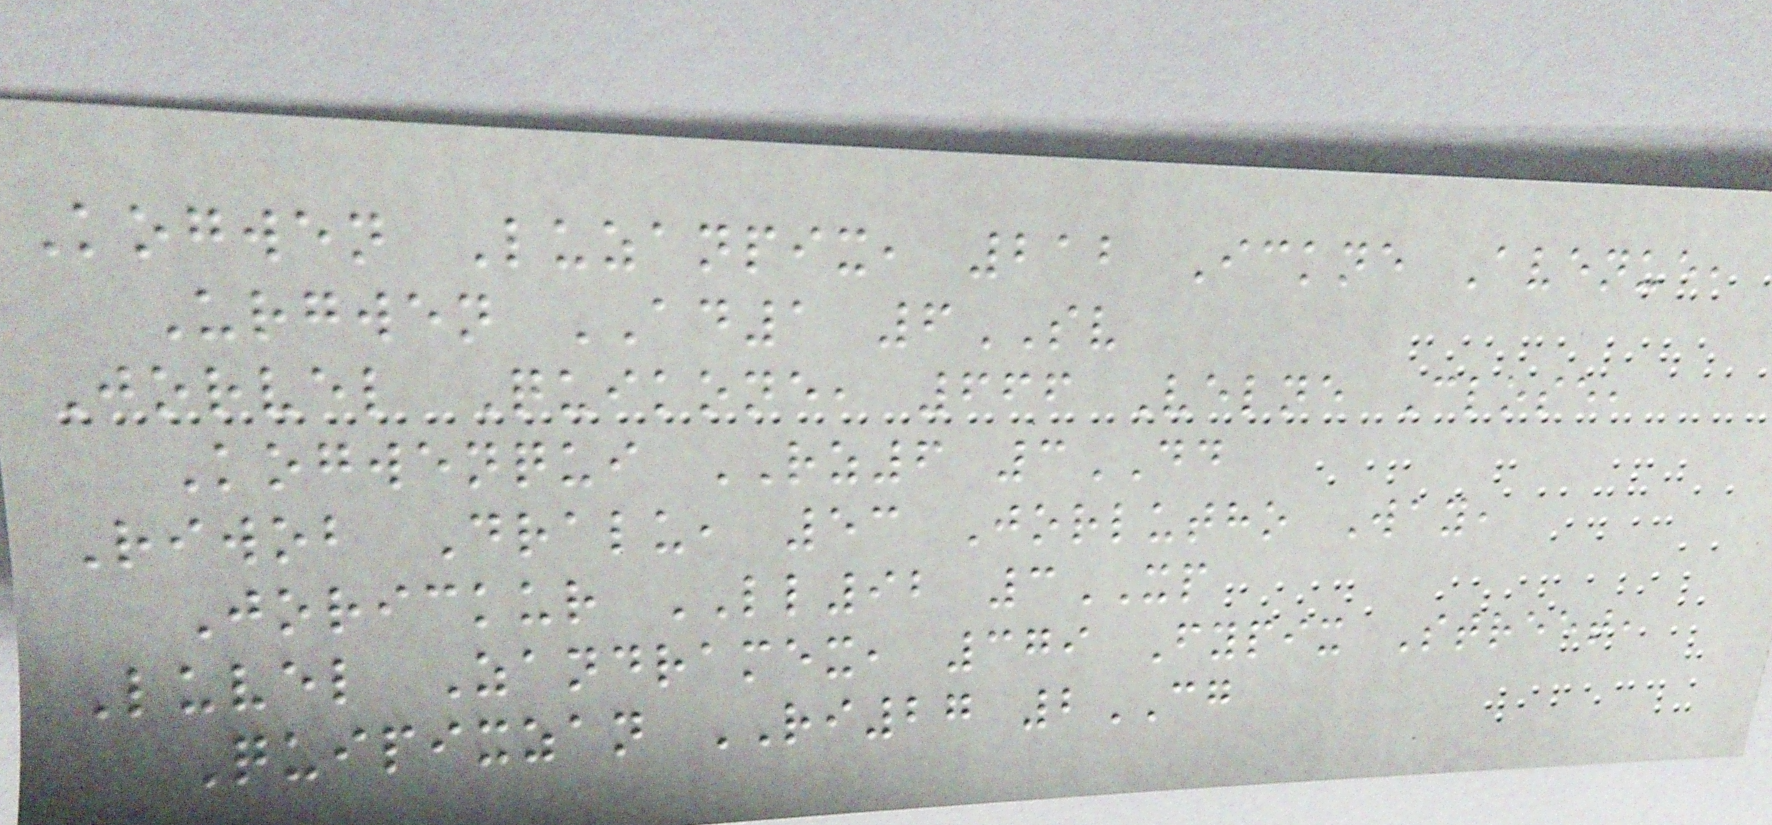Kogwen Luzanpix, 212 Ickne Avenue,
Urgwen AD1 6SV
Jorvel Quikone, 666 Velne Close,
Kogwenqui RZ6 3DD
Riwob Dralu, 53 Jorlutho Way,
Jorickur LL92 3XP
Luvel Zandramex, 379 Fypix Street,
Quipixzan RI27 2CG
